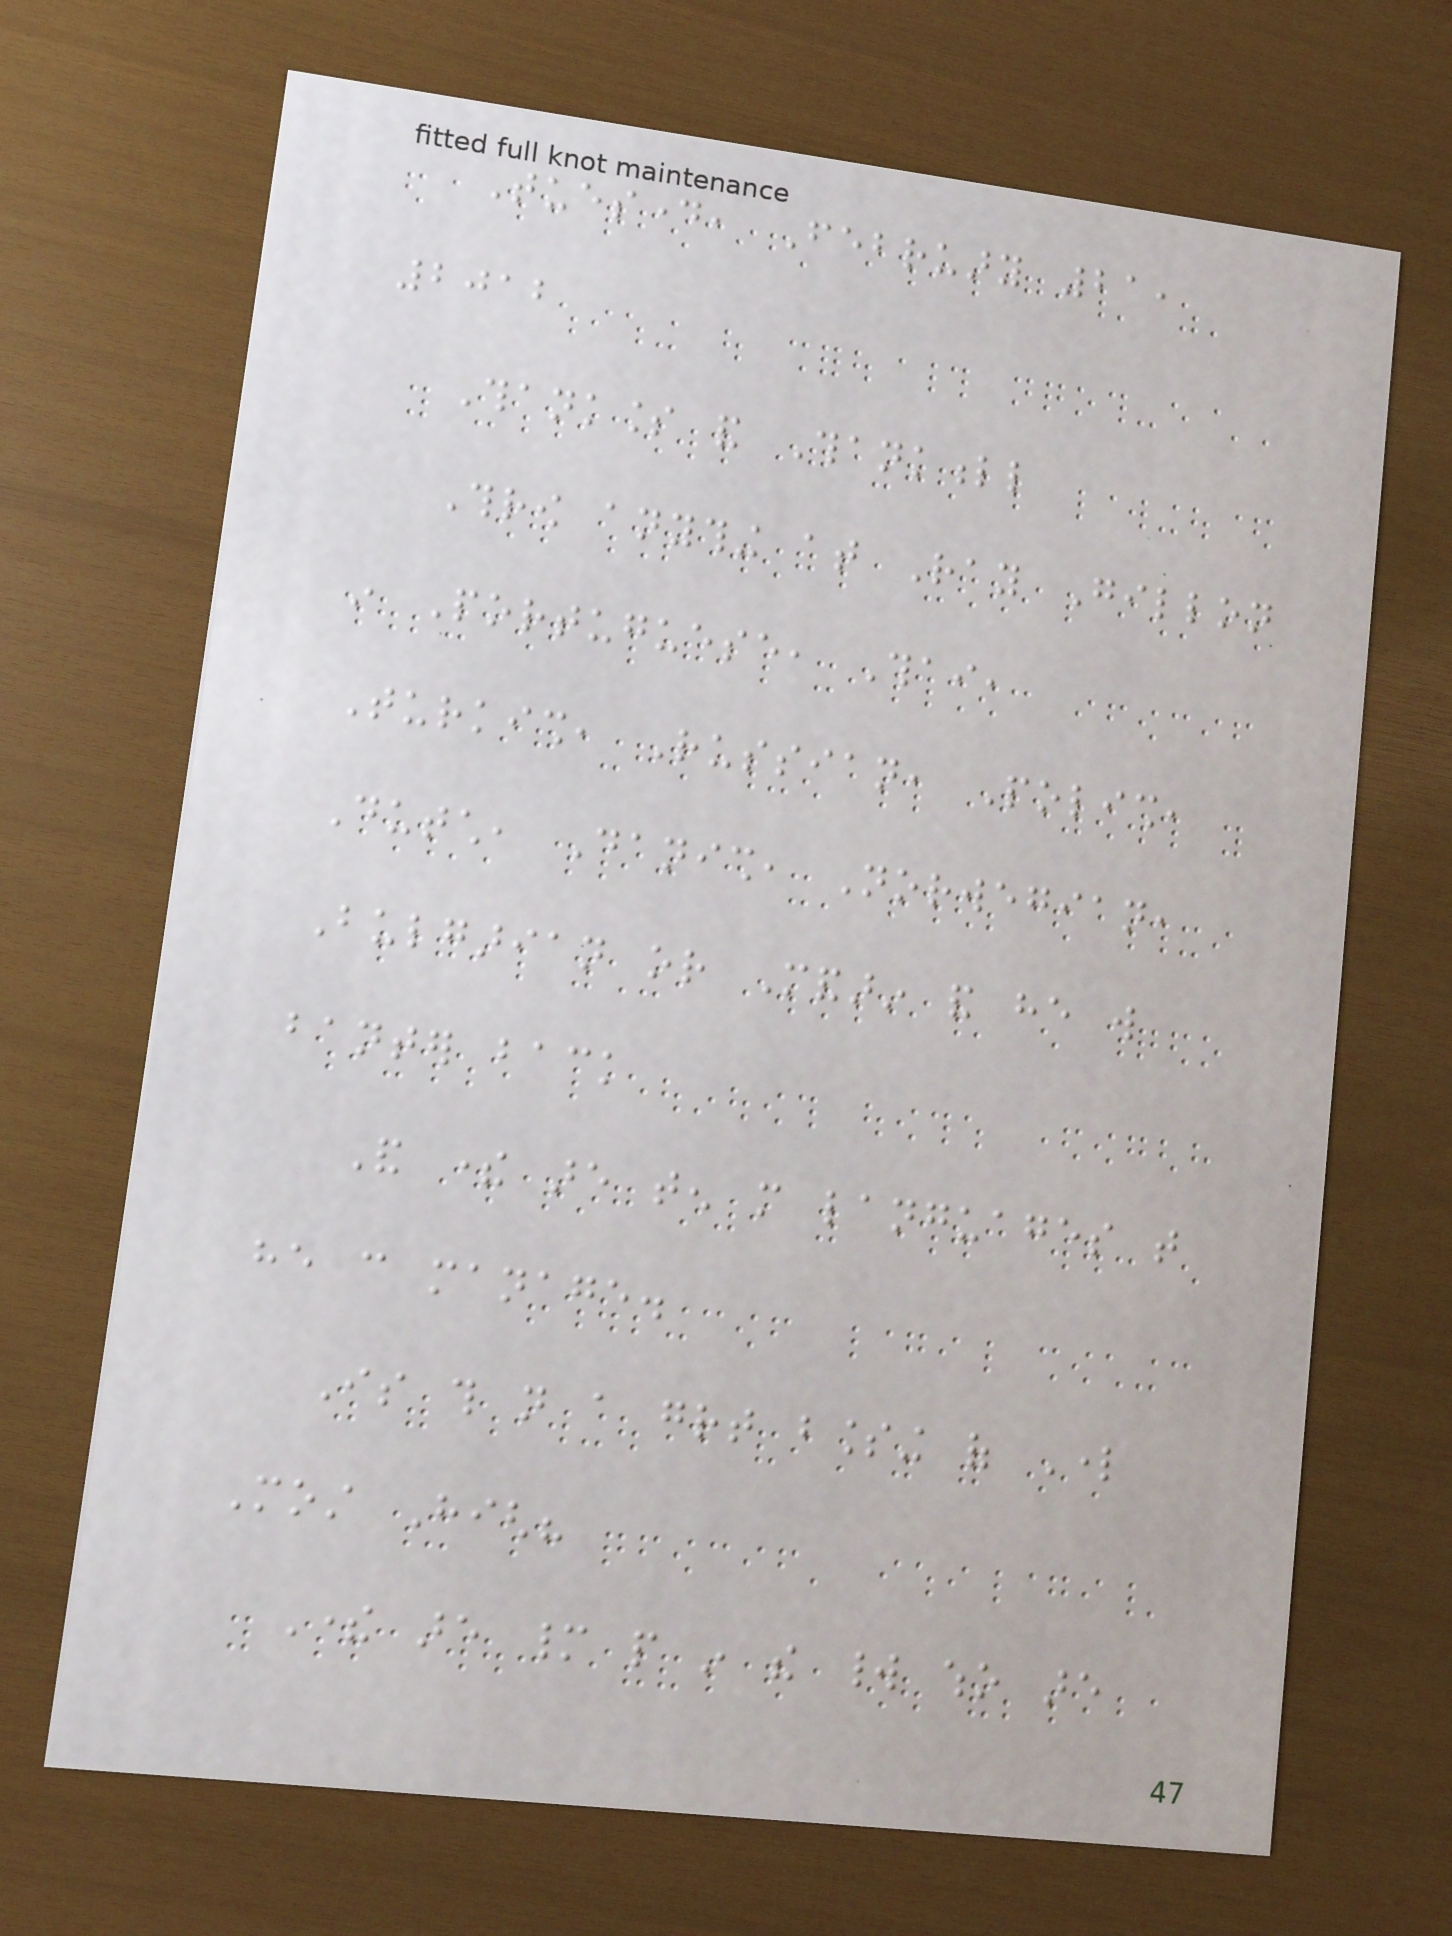Tuesday, February 21,
2012
Thankless and Thankfull
Throw anything at Ray Gillon
in Portuguese, Thai,
Turkish, Russian, Polish,
Dutch, Danish, Norwegian,
Bulgarian or Mandarin and he will
banter back
And there are ten more languages that
he can manage.
Is this not a great blessing of Lord
Most High?
There are many people in the world who are
